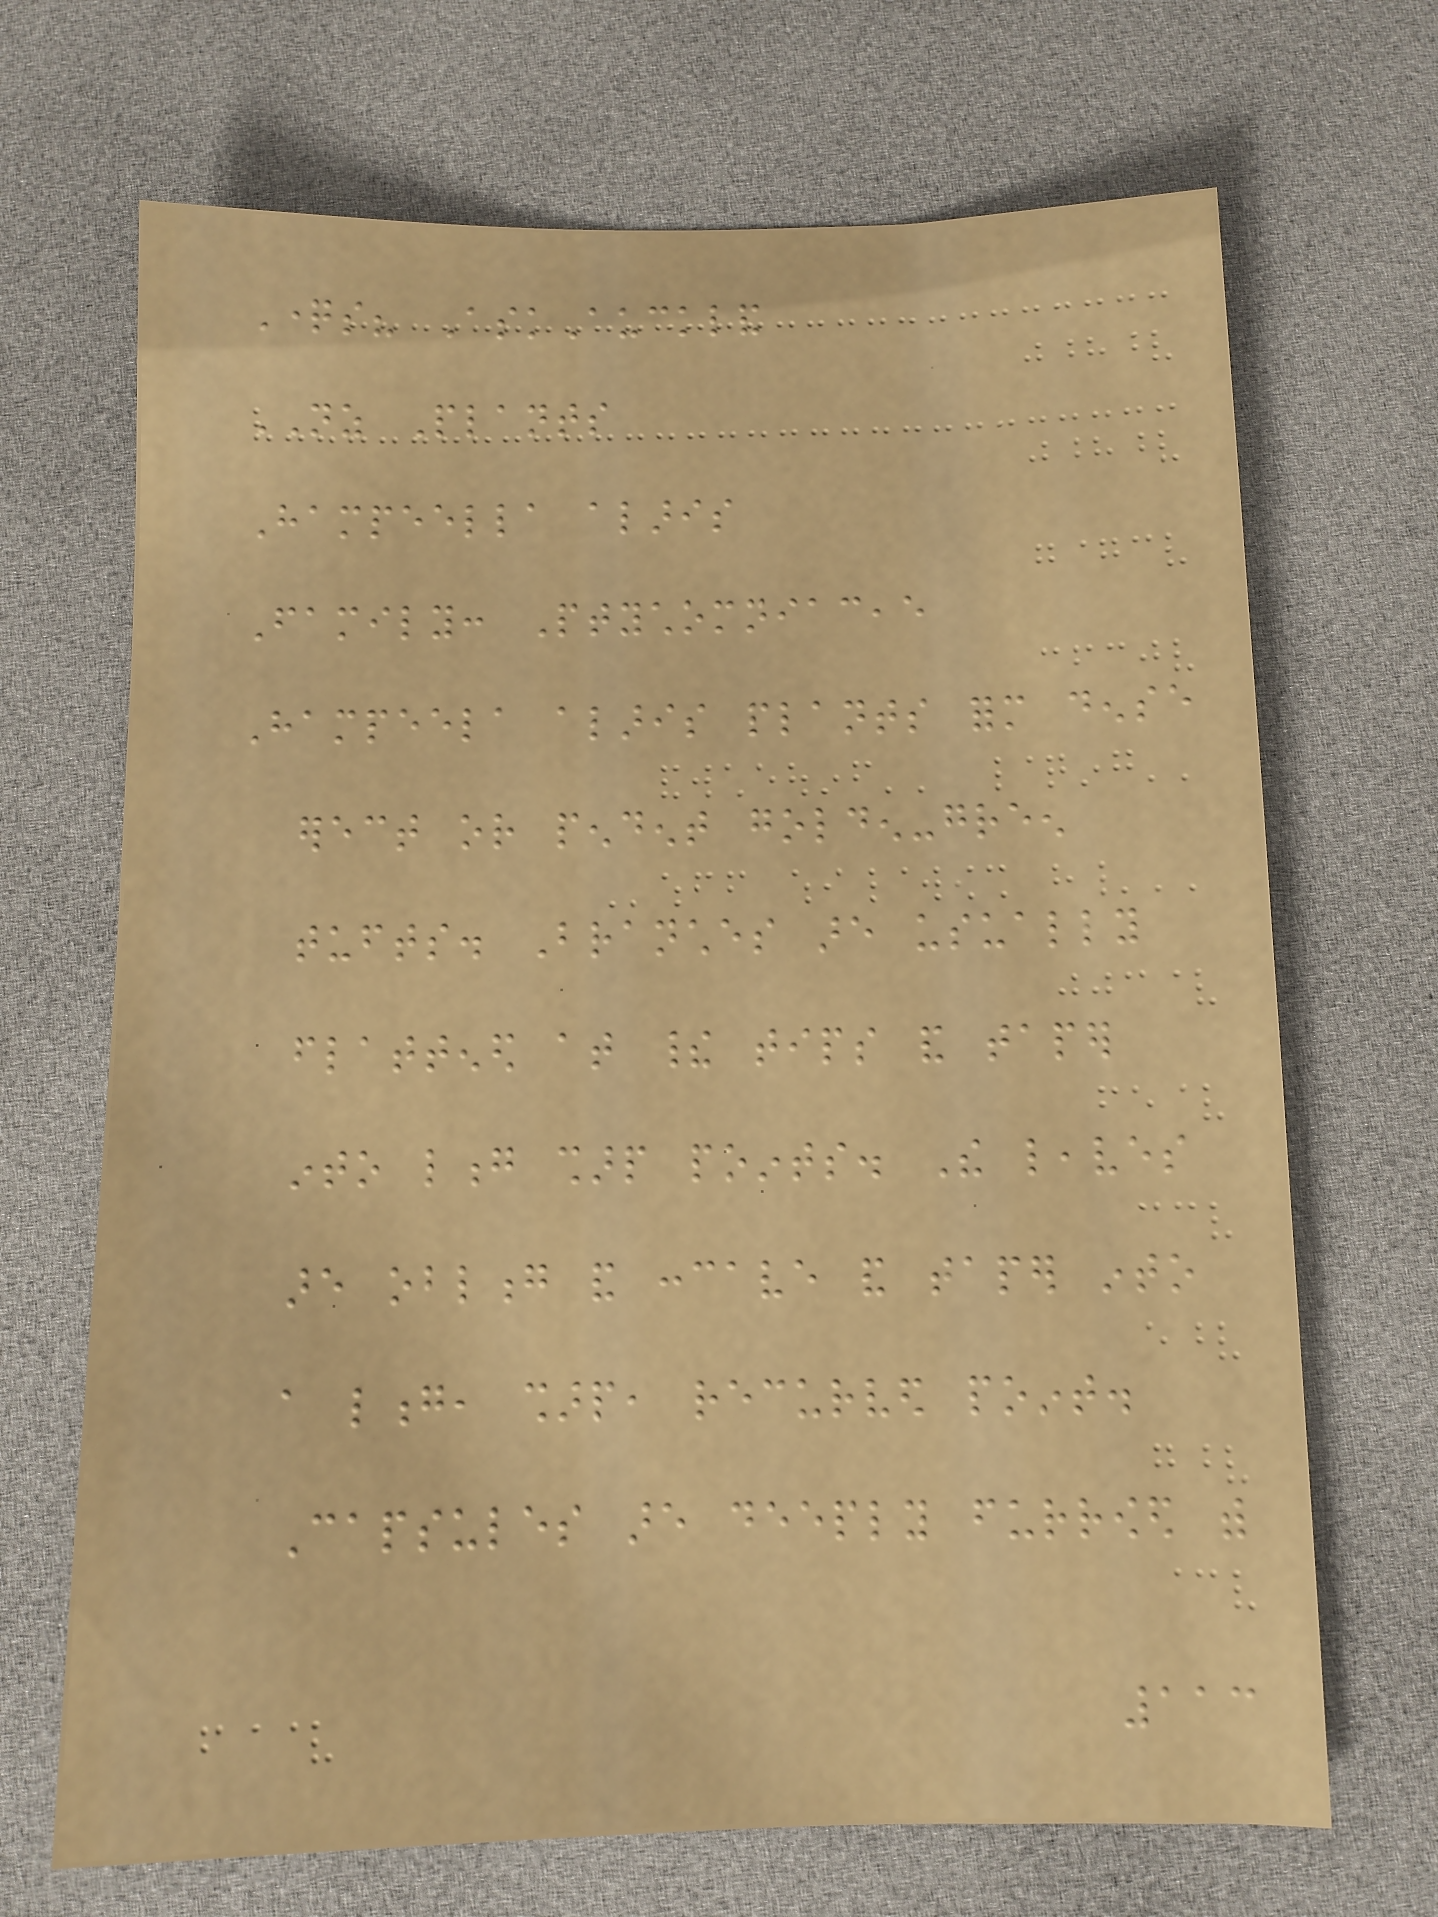Questions? AskAuckland
NZ Plants
Hampeella alaris
Family: Ptychomniaceae
Hampeela alaris plants form dense
erect or pendent golden-green
tufts. Branches are usually
flattened at their tips and taper
into long sharp points. The leaves
are oblong and concave and taper into
a long, sharp, recurved point.
Capsules are deeply furrowed with
113
